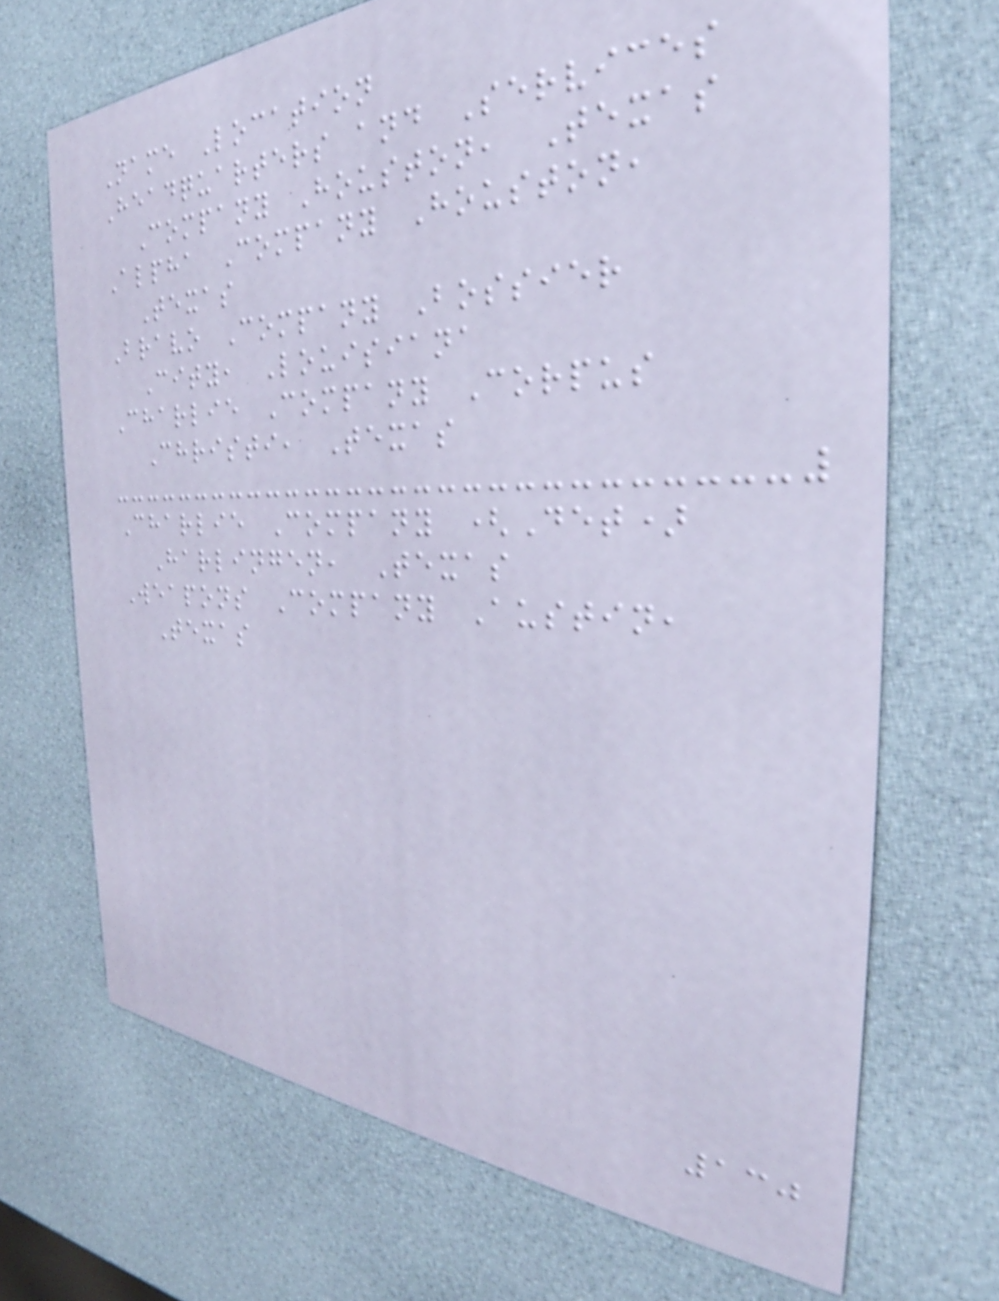Name Location
Headquarters and Services
Company Houston, Texas
Alpha Company Houston,
Texas
Bravo Company Bossier
City, Louisiana
Charlie Company Corpus
Christi, Texas
Charlie Company (Det)
Harlingen, Texas
Weapons Company Austin,
Texas
130
